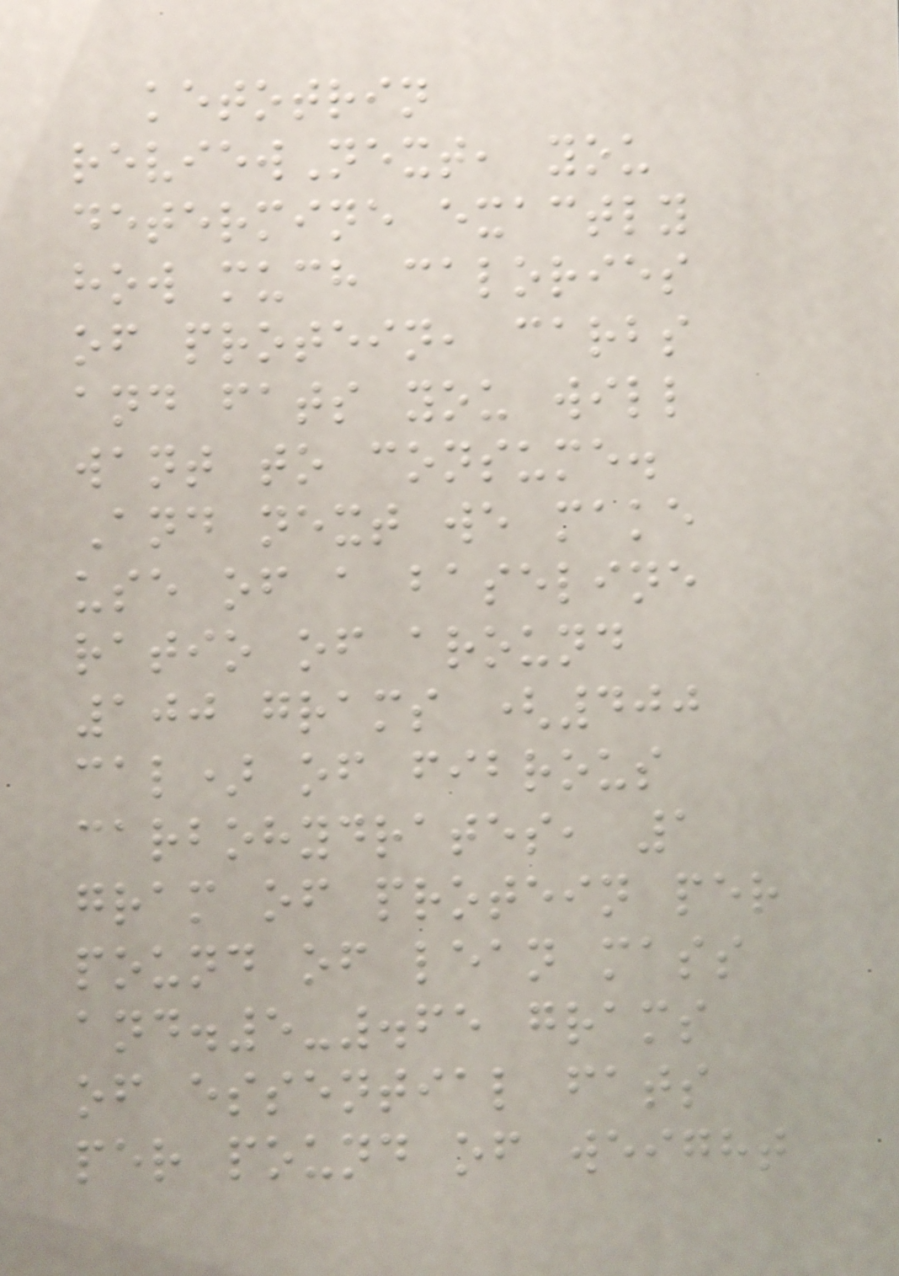ketotrin
reviewNext, you
determine exactly
how much calories
of protein, carbs
and fats you will
want to consume.
And next we make
use of a baseline
ratio of around
100 grams (400
cal) of fibrous
carbohydrates, 1
gram of protein per
pound of lean mass
and.5-.65 grams
of essential fats
per pound of weight
